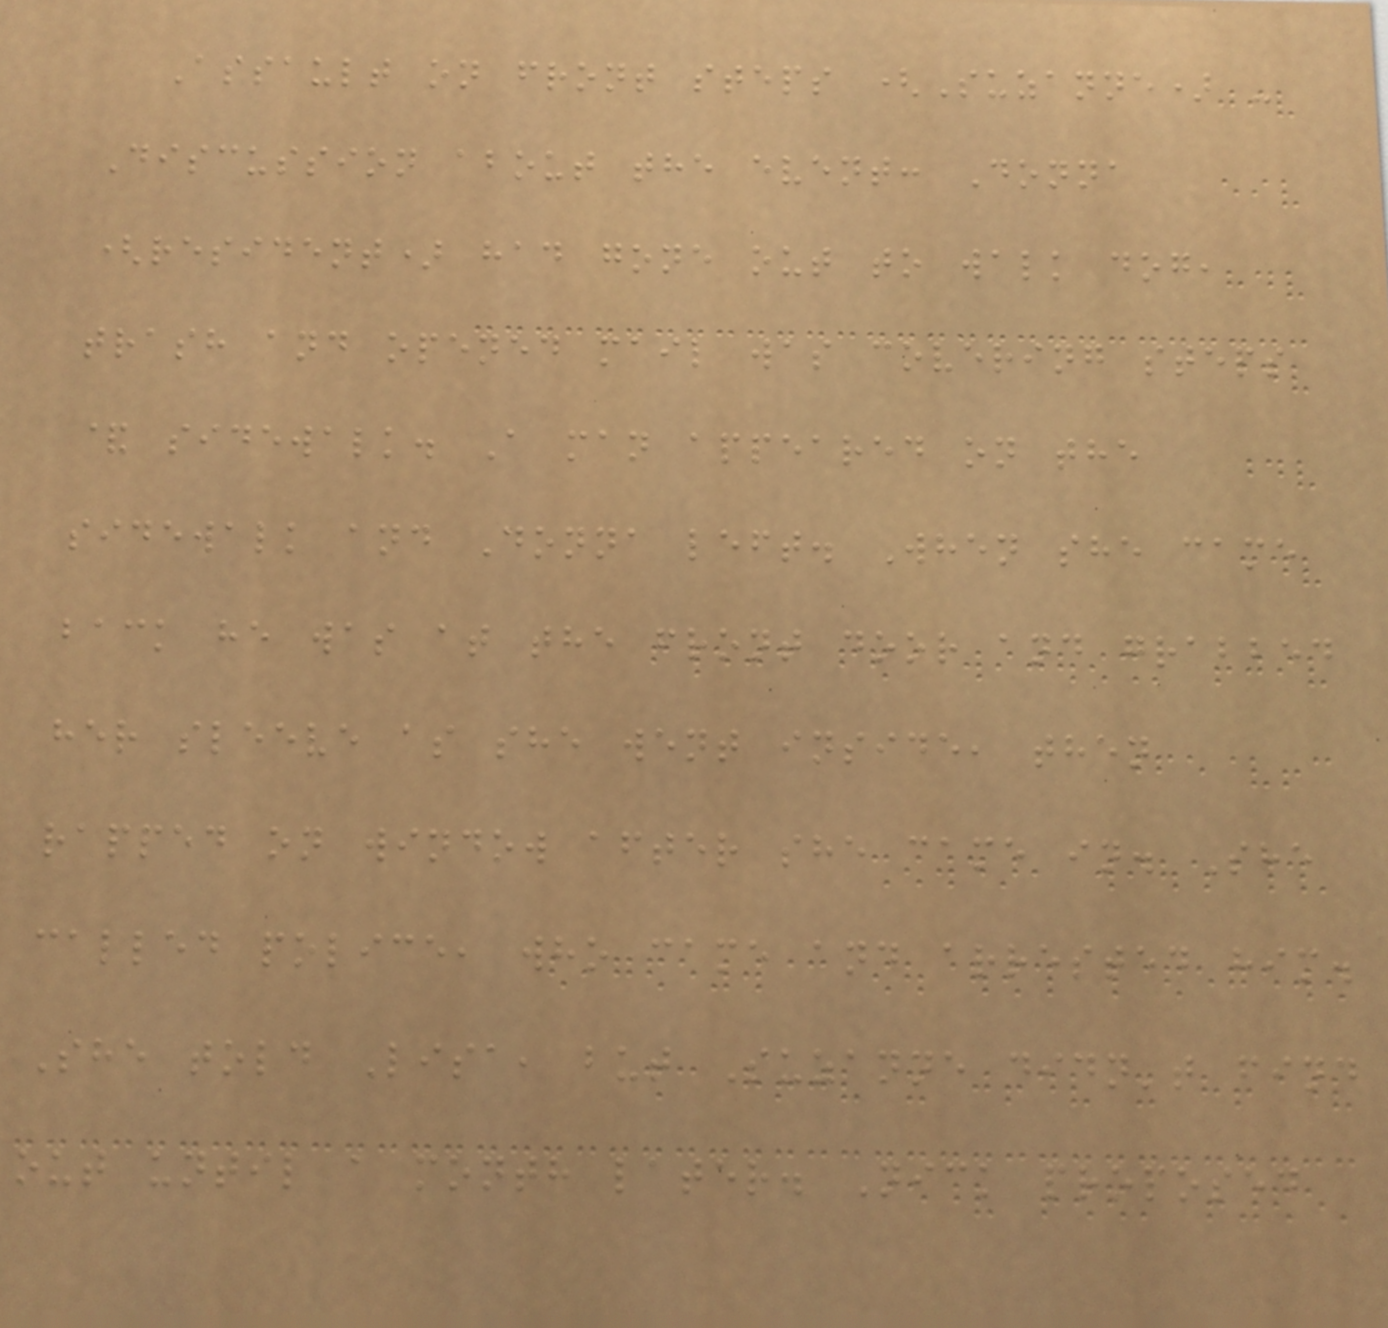Assault on front steps (Suzanne) -
Discussion about the event: Donna
(resident) had gone out to walk dog,
trash and opened mail was covering steps
& sidewalk. A man appeared on the
sidewalk and Donna left. When she came
back he was at the front door and grabbed
her sleeve as she went inside, then
rapped on window after she came in. She
called police, who came and arrested him.
She told Lisa, but Suzanne didn't find
out until a month later. Nick proposed
